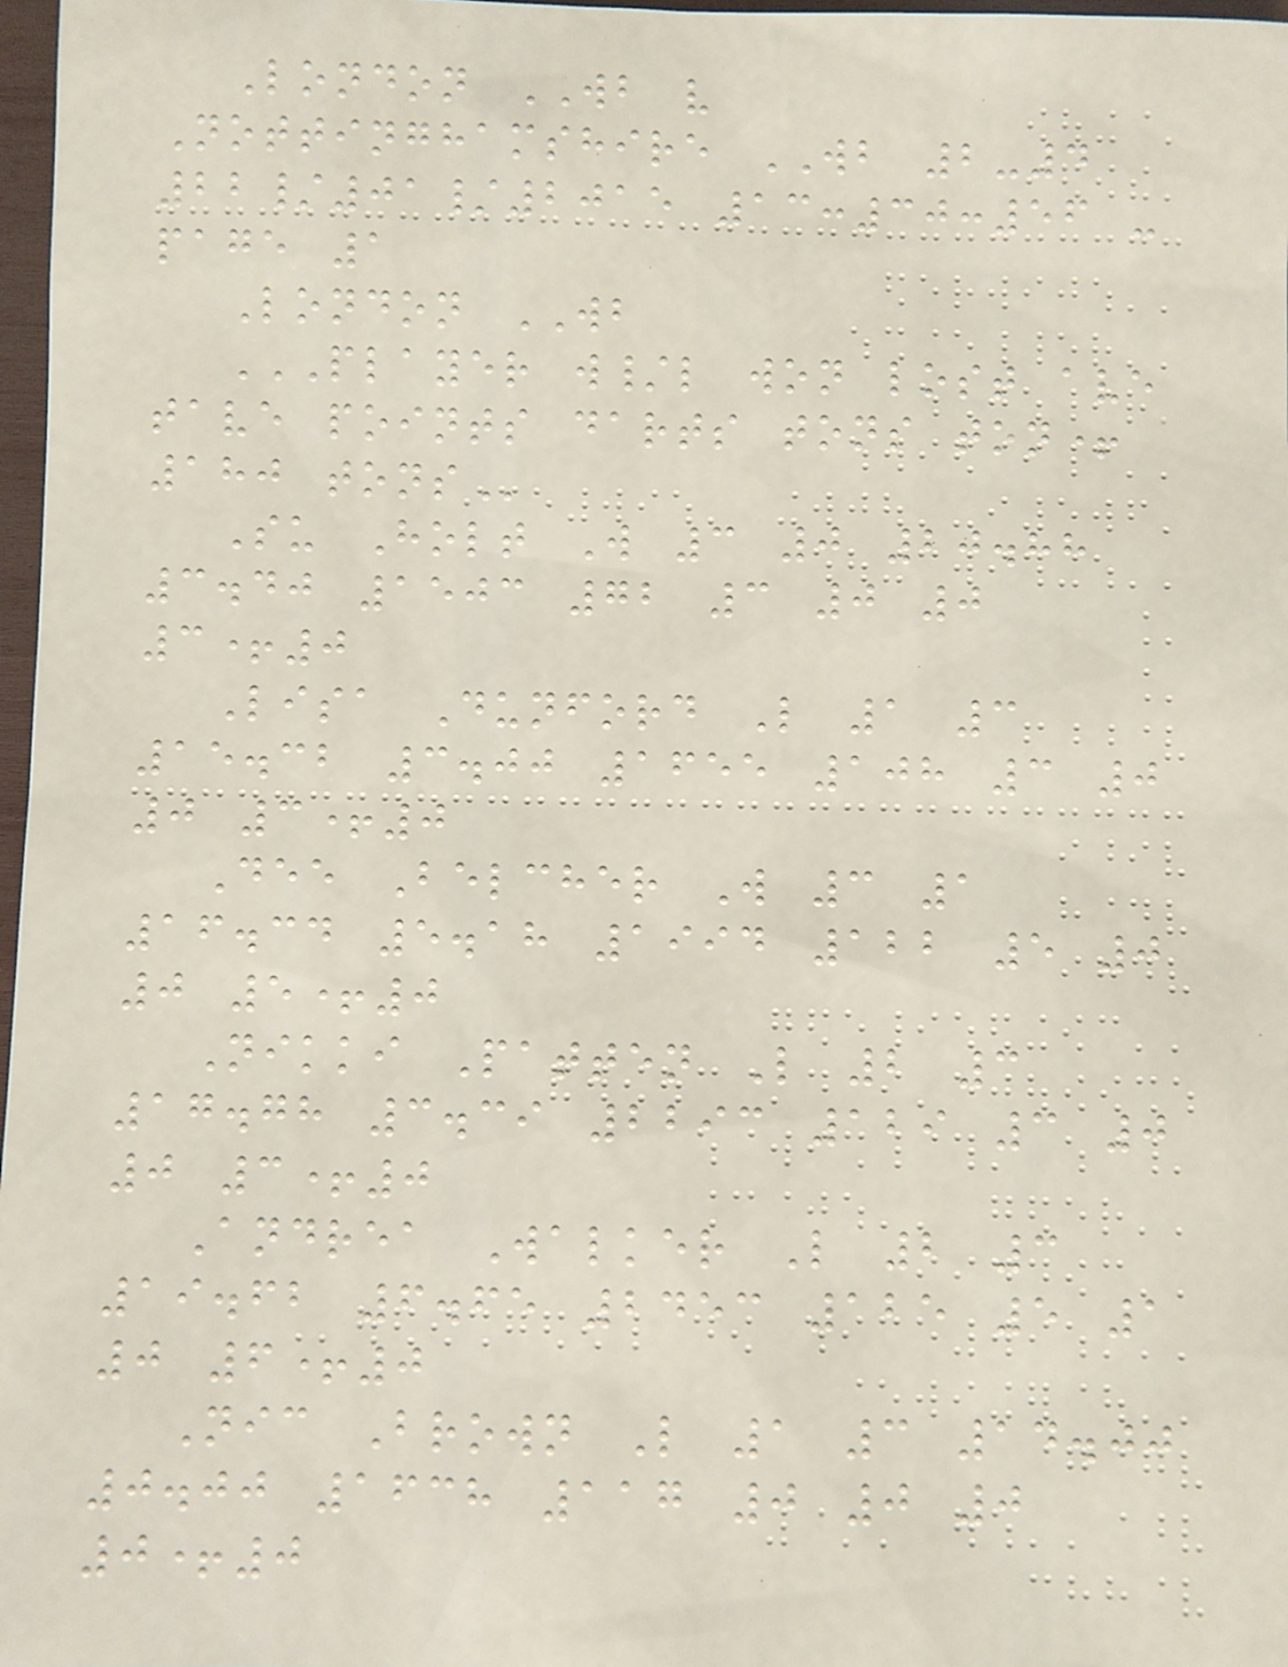London WB v
Nottinghamshire WB 2-4
22/01/2015 13:30:56 -
page 1
London WB
PLAYER W/L WON LOST AVE
TAVE POINTS DARTS TONS TON+
180 TONS
Su Holt W 3 0 20.88
3.40 1503 72 3 0 0
3+0
Lisa Dunford L 1 3
15.32 3.00 1655 108 3 0
0 3+0
Dee Belcher W 3 1
16.34 5.18 1994 122 5 0
0 5+0
Nikki Patten L 2 3
17.78 3.39 2293 129 3 0
0 3+0
Andrea Walker L 2 3
19.62 6.65 2453 125 5 1
0 6+0
Nic Brown L 1 3 14.00
0.00 1638 117 0 0 0
0+0
